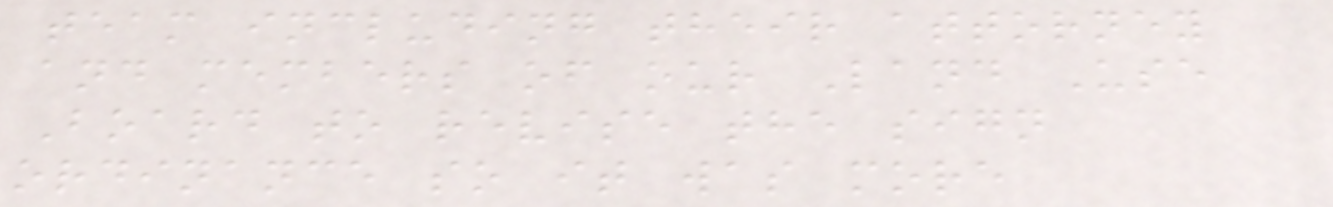team including their attorney
and members of our Land Use
Board to revise the sign
ordinance so it was more
